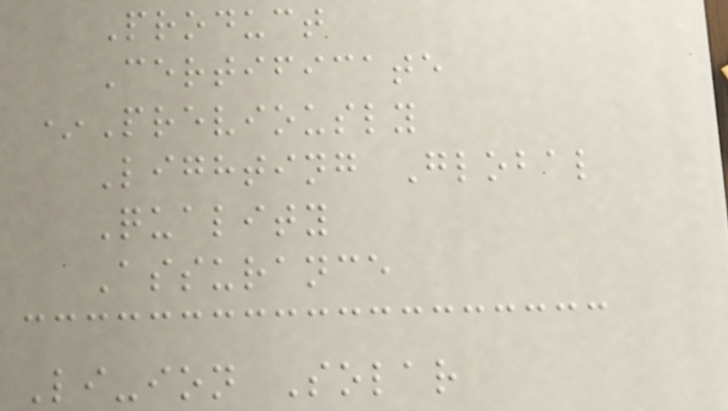Product
Certificate
*Previously
Lighting Global
Quality
Assurance
Li-ion Solar
